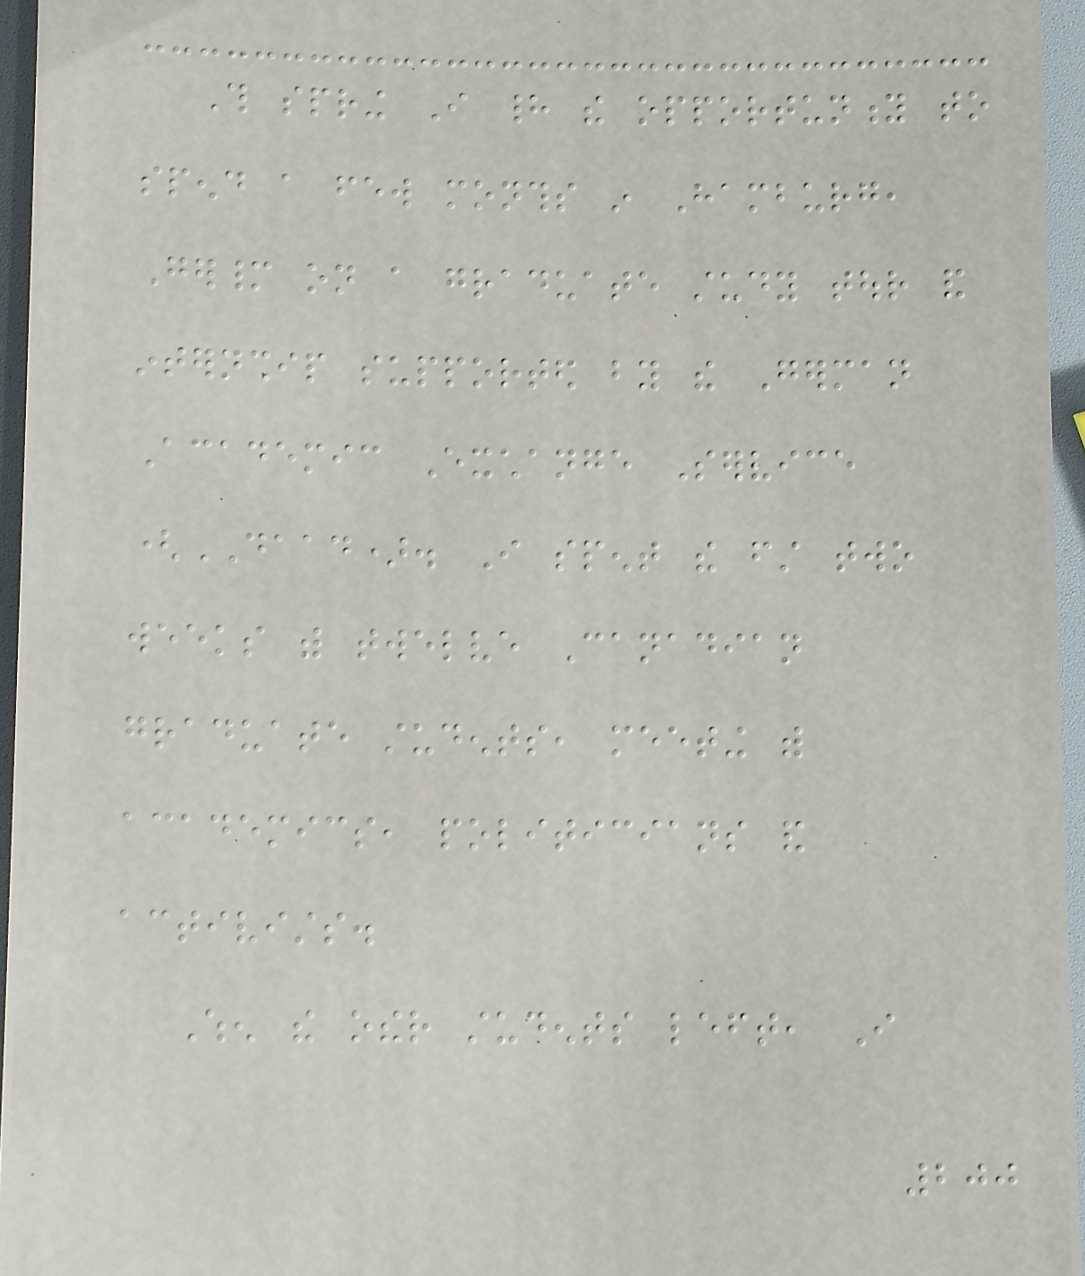This spring I had the opportunity to
spend a few months in Hamburg,
Germany on a graduate study tour and
internship supported by the German
Academic Exchange Service
(DAAD). I spent the first two
weeks with twelve Canadian
graduate students, meeting with
academics, politicians and
activists.
When the other students left, I
200
